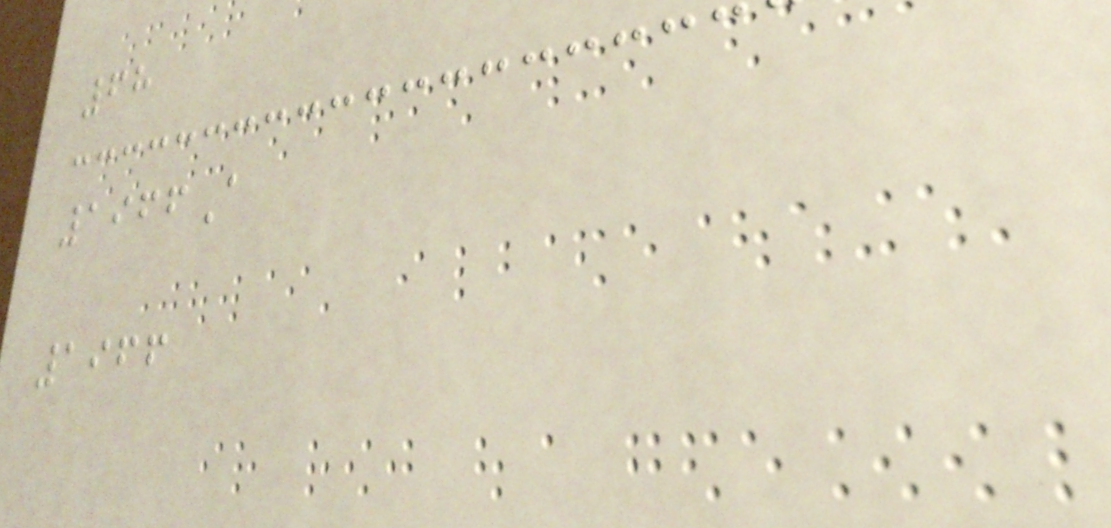68
1966A
1966
